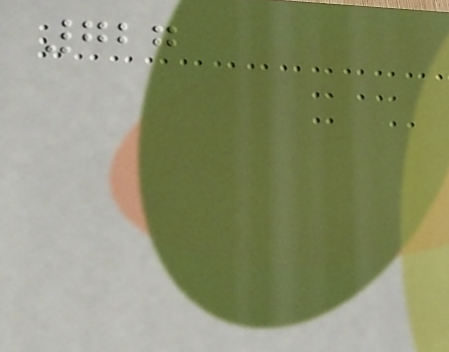727
